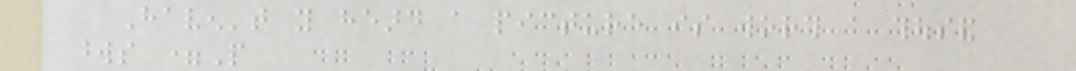Haven't you heard a picture is worth a thousand
words =P
